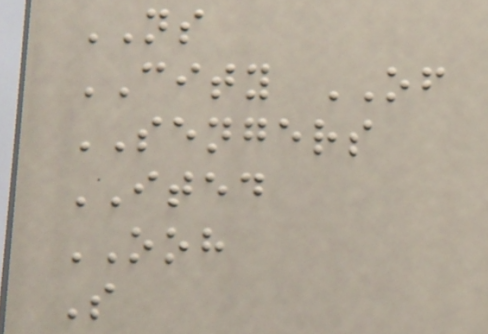NS
CITY OF
SENGERS
ITED
OOH
S
